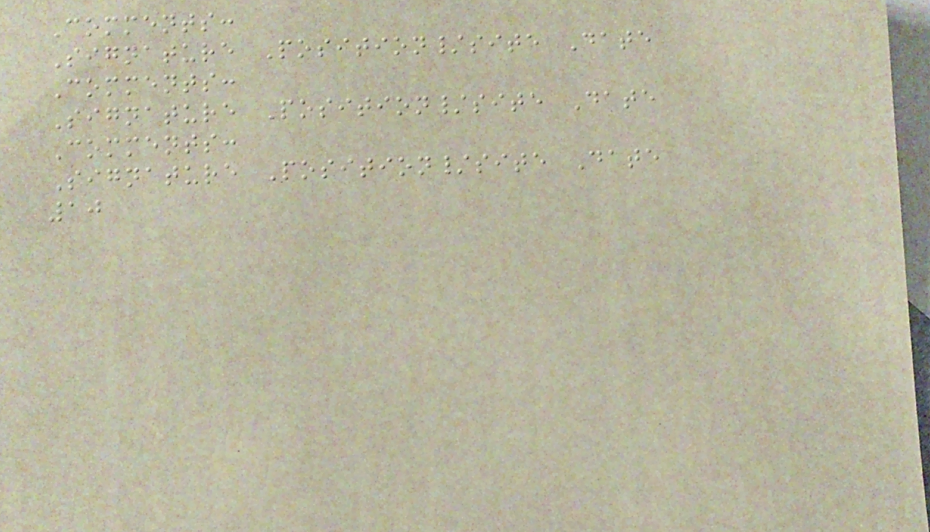Comments:
Signature Position/site Date
Comments:
Signature Position/site Date
Comments:
Signature Position/site Date
10
